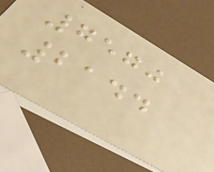7570
2144
